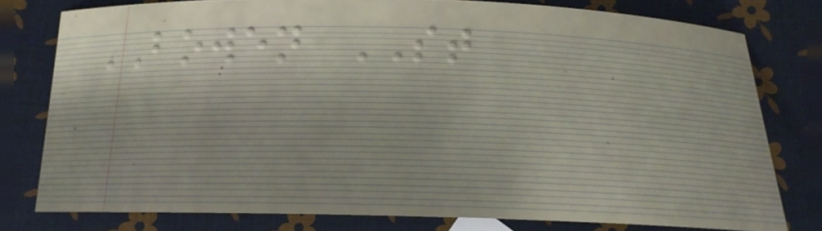BOWEN ST
